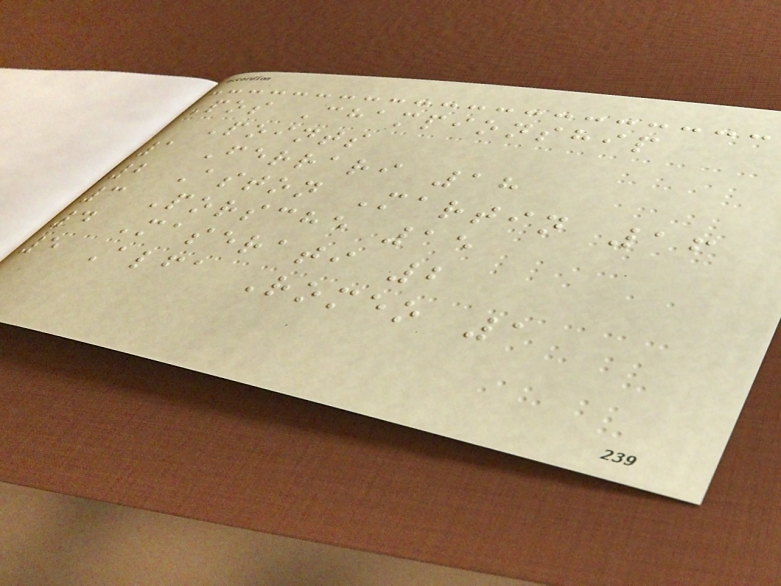Pos Championship
Points
1 Ferrari 18
2 Aston Martin 16
3 Porsche 15
4 Maserati 2
5 Alfa Romeo 1
